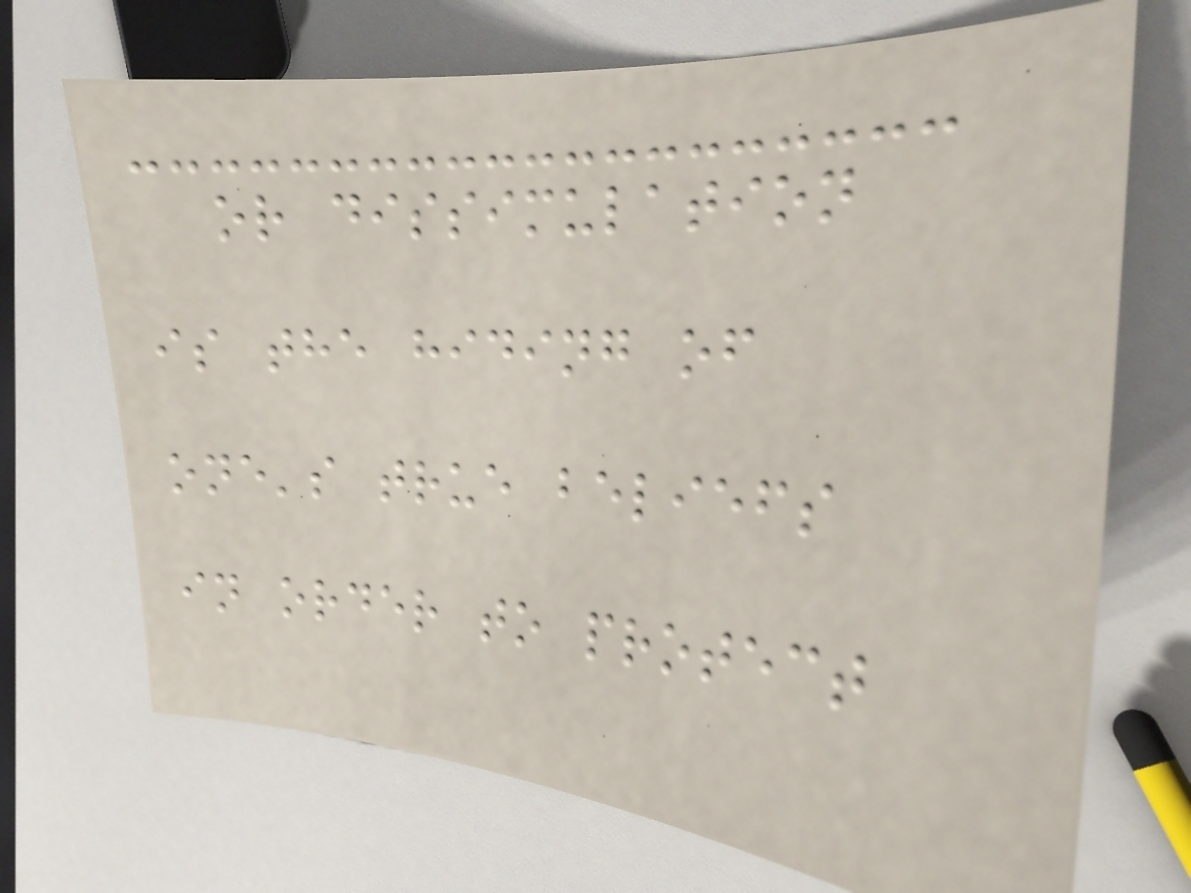or dissimulation
is the hiding of
one's true beliefs
in order to protect
